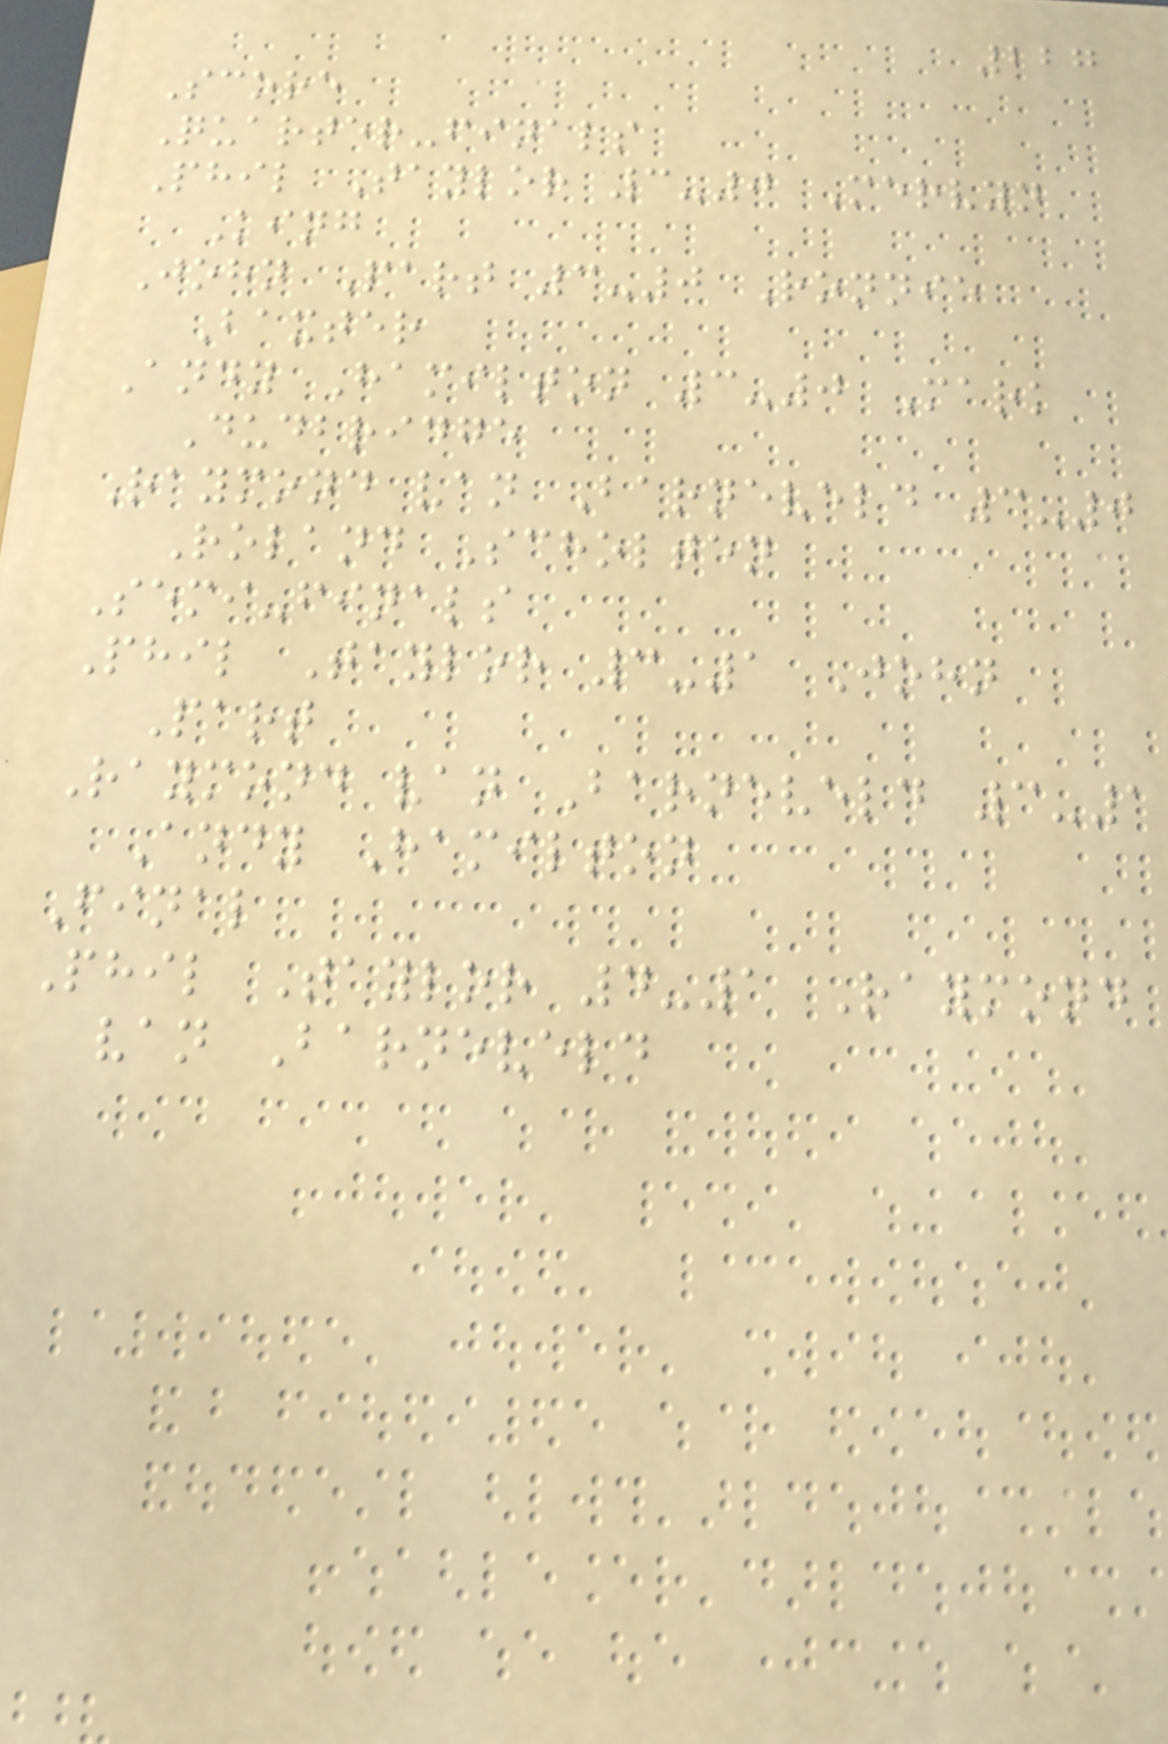227
Score
Quarter-finals
Phil Taylor 3-0 Mervyn
King
John Part 3-0 Ronnie
Baxter
Andy Hamilton 3-0 Mark
Dudbridge
Raymond van Barneveld 3-0
Roland Scholten
Semi-finals
Phil Taylor 3-1 John
Part
Raymond van Barneveld 3-1
Andy Hamilton
Final
Phil Taylor 4-1 Raymond
van Barneveld
